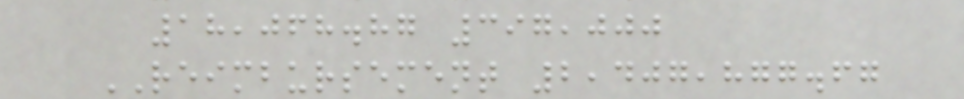18,068.87 397,000
REIMBURSEMENT 2,407,877.67
